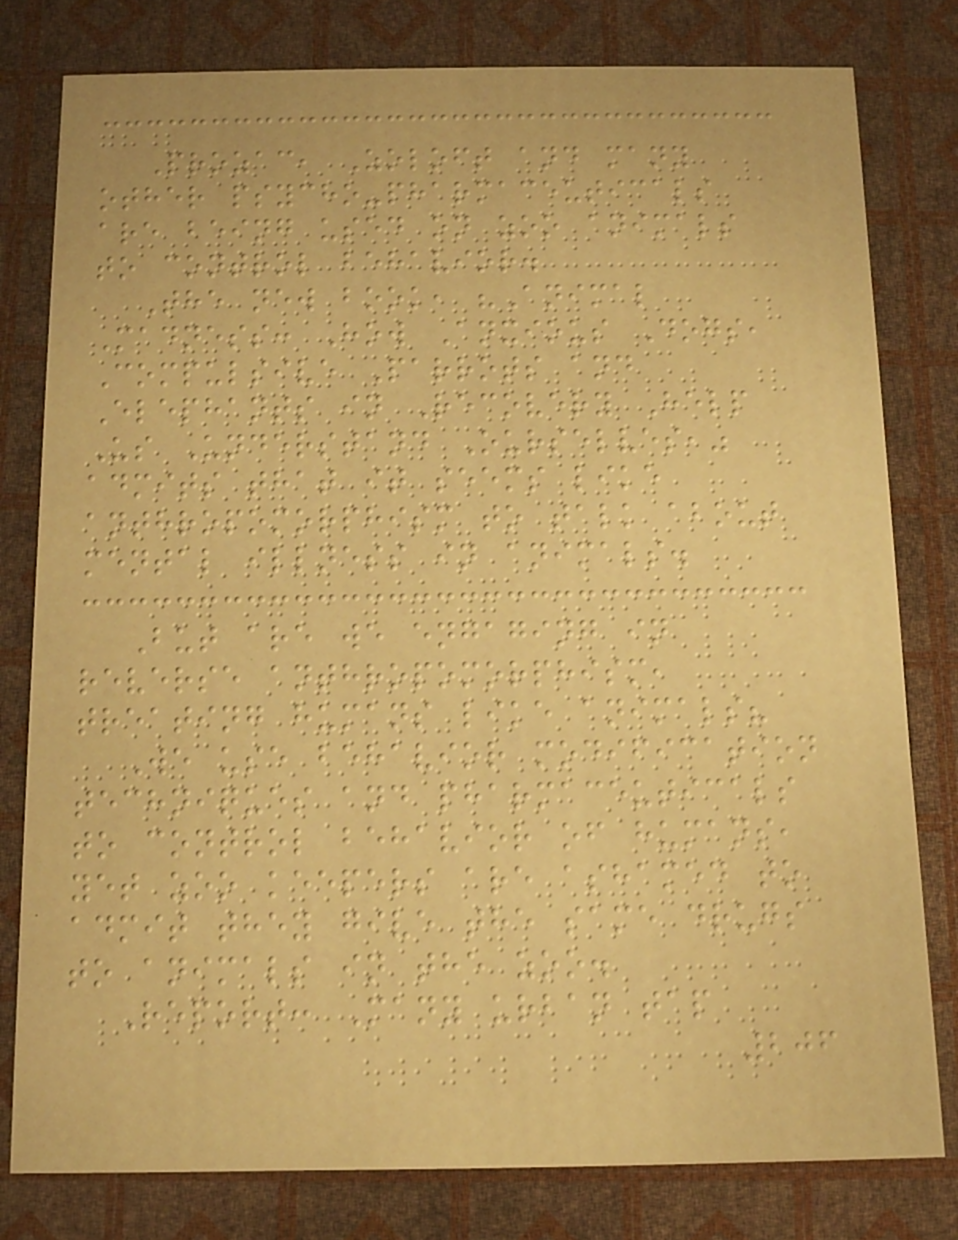Prozac, Zoloft and many
other psycho-pharmaceuticals
are being used on zoo animals
to control behavior.
The new book, "Animal
Madness: How Anxious Dogs,
Compulsive Parrots and
Elephants in Recovery Help
Us Understand Ourselves,"
admits that it seems like
anthropomorphism to talk about
mental illness in animals.
But are we engaging in
reverse anthropomorphism,
treating humans like animals?
We use behavior modification
techniques and pharmaceuticals
to control behavior of humans,
yet zoo keepers are ashamed to
admit they give the same drugs
to animals in the zoo.
Report: Many urban tap
206
